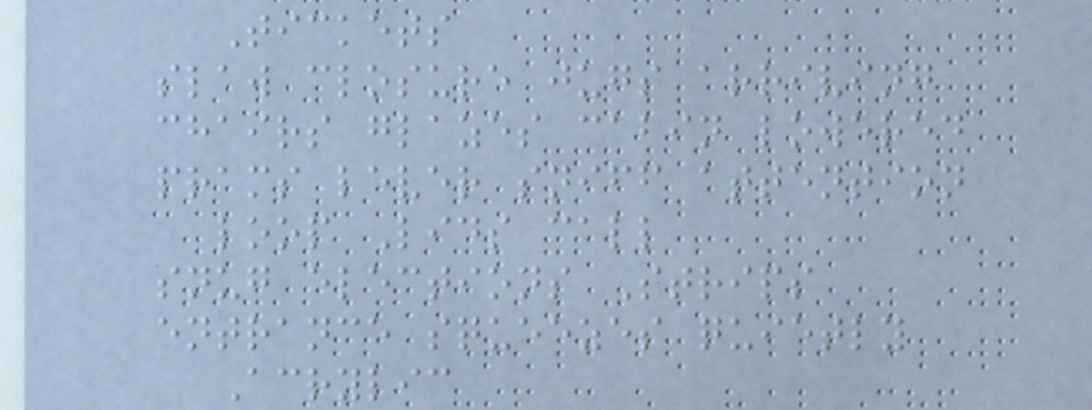Tickets
slaw closure jugs arriving
chairs glazes cabin lowered
prams lever sniff attention
loop Lids call
snug elections Strips
entrance squeezes quietly
Acrylic
